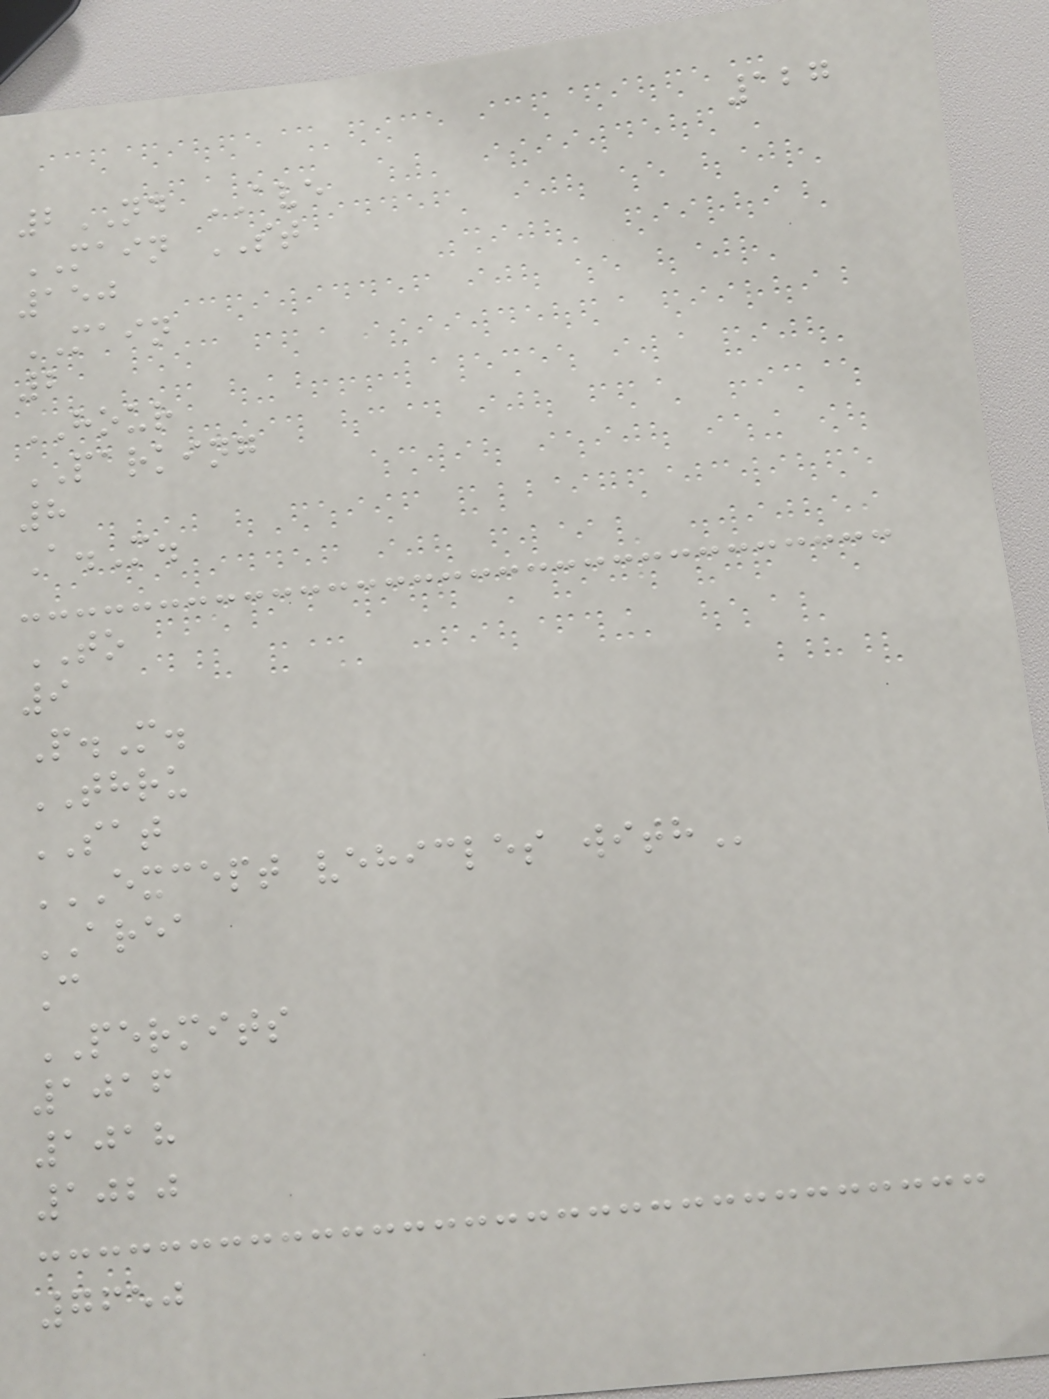127
2ND AVE
MAIN ST
150
MAIN
2
HOUR
PARKING
8
A.M.
TO
9
P.M.
THRU
SAT
EXCEPT VEHICLES WITH
AREA
C
PERMITS
1016
1018
1020
7650
